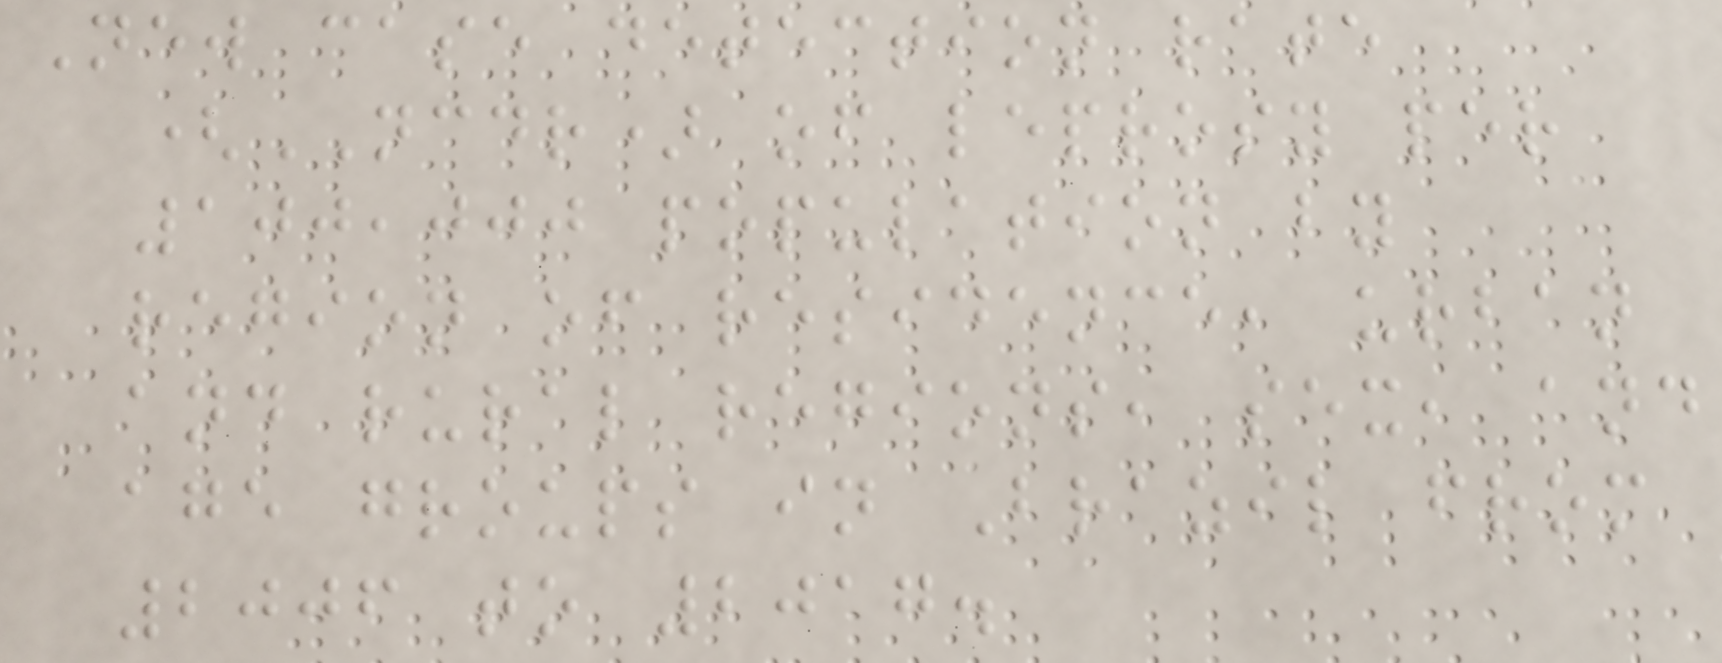New case detection rate
(NCDR) of leprosy per
100,000 population by
region of residence, urban
and rural regions, sex, and
age groups in Brazil from
2006 to 2017.
